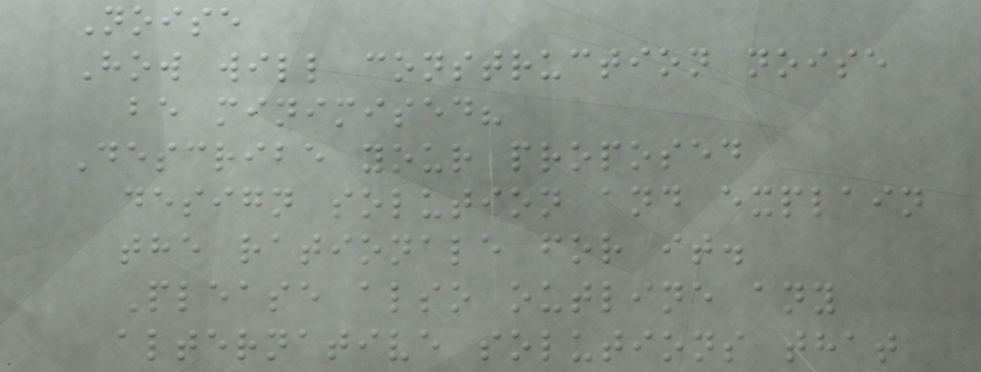Noise
How will construction noise
be minimised?
Describe your proposed
design solution and explain
the rationale for it.
Please also outline any
alternative solutions that
